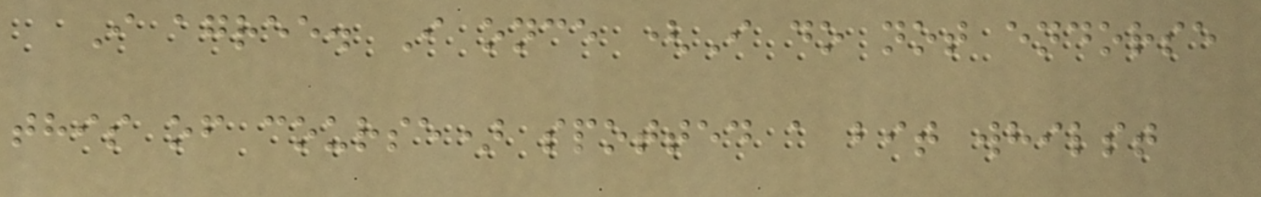I agree. I once (I do not endorse
this of course) spotted a bit whilst
